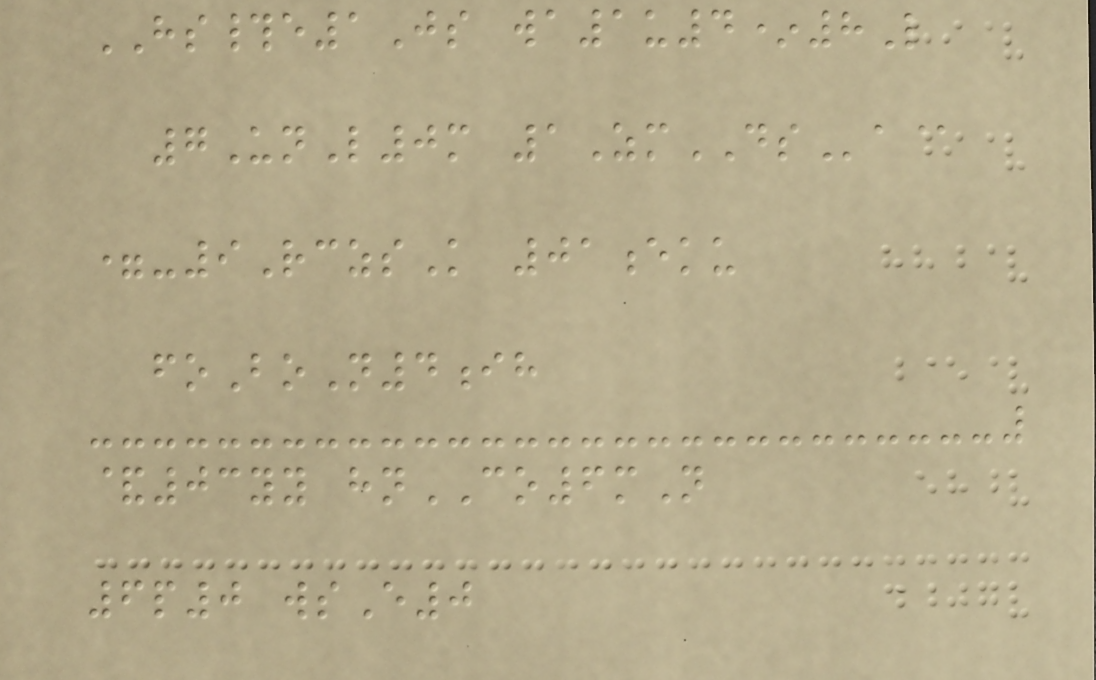HS#e1Js wa1u4*8L
7UnL0m 1ZmDSa@
=-9RczsK 01eku
foBoN4ih
&03yy hnCO6mN
6p0 wsE0
